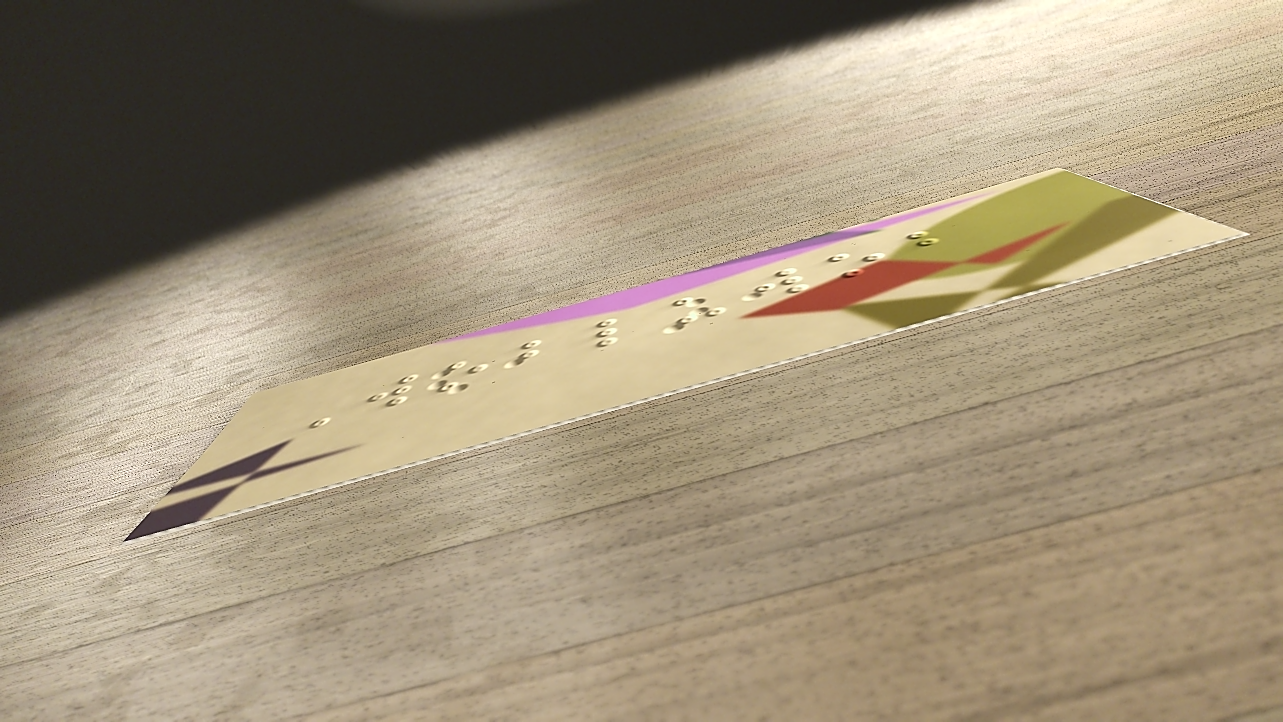Wobluwob
